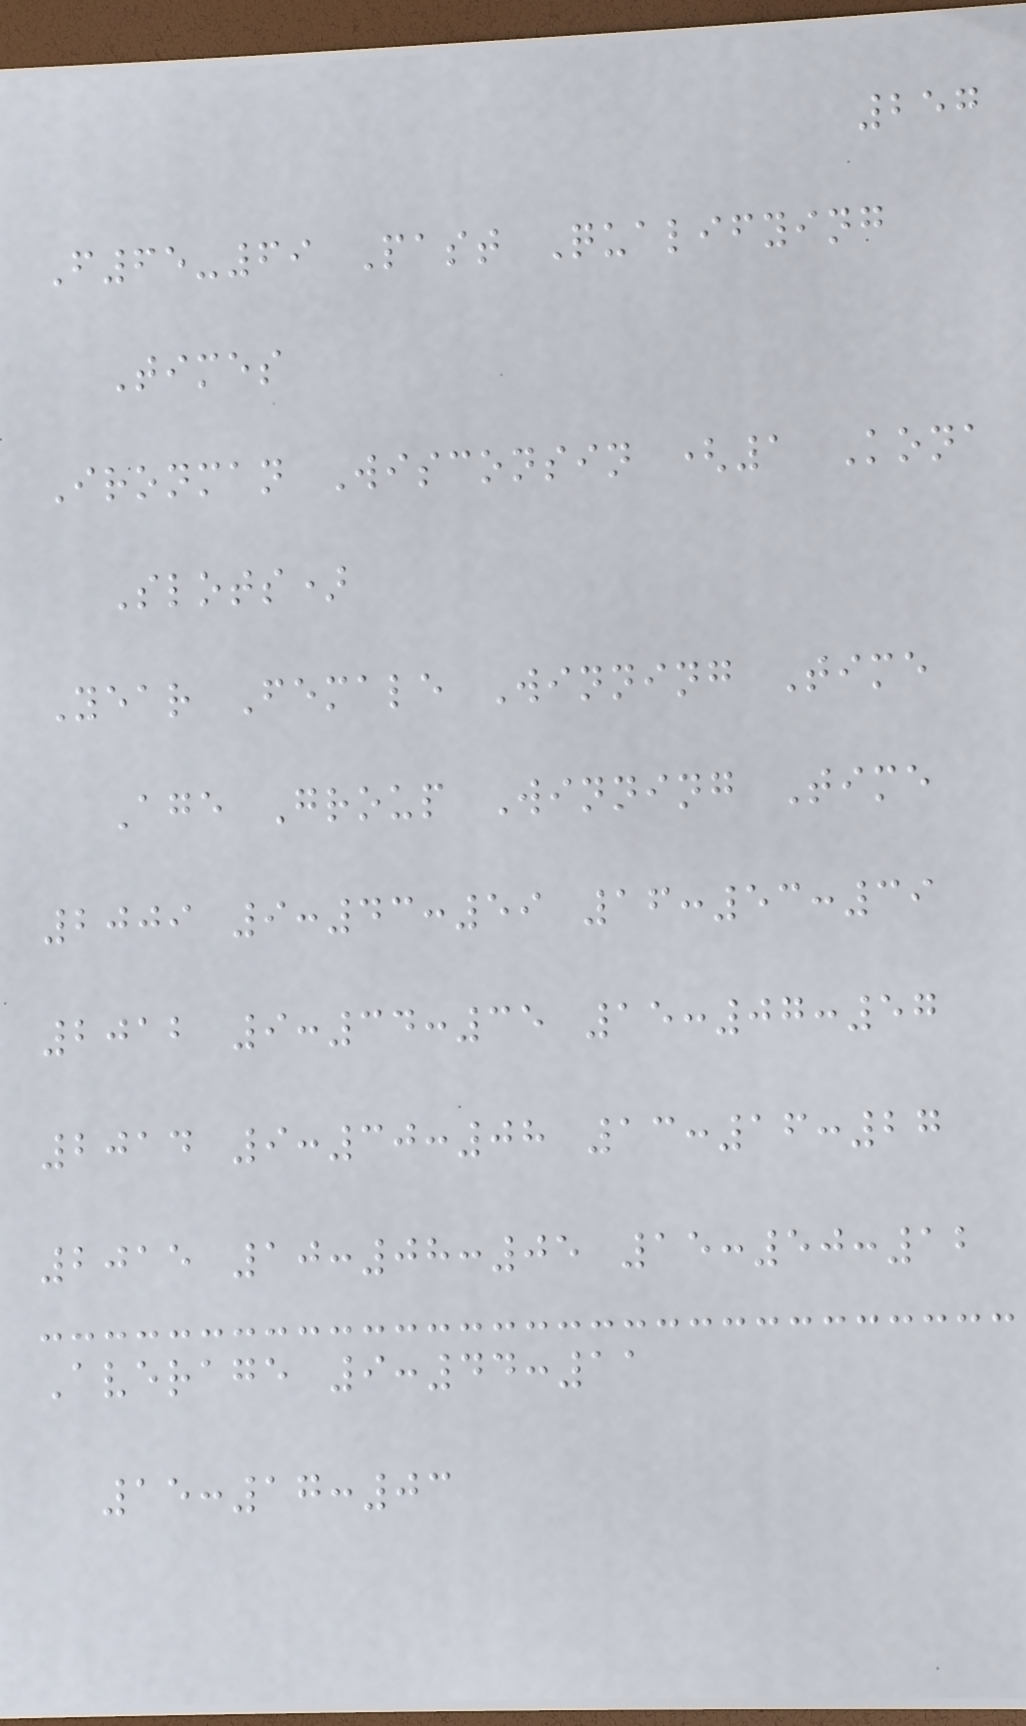257
F65-69 Past Qualifying
Times
Ironman Wisconsin (1 Kona
Slots)
Year Female Winning Time
Age Group Winning Time
2009 9:43:59 16:53:39
2012 9:34:35 15:07:57
2014 9:30:08 13:16:27
2015 10:08:05 15:50:12
Average 9:44:11
15:17:03
